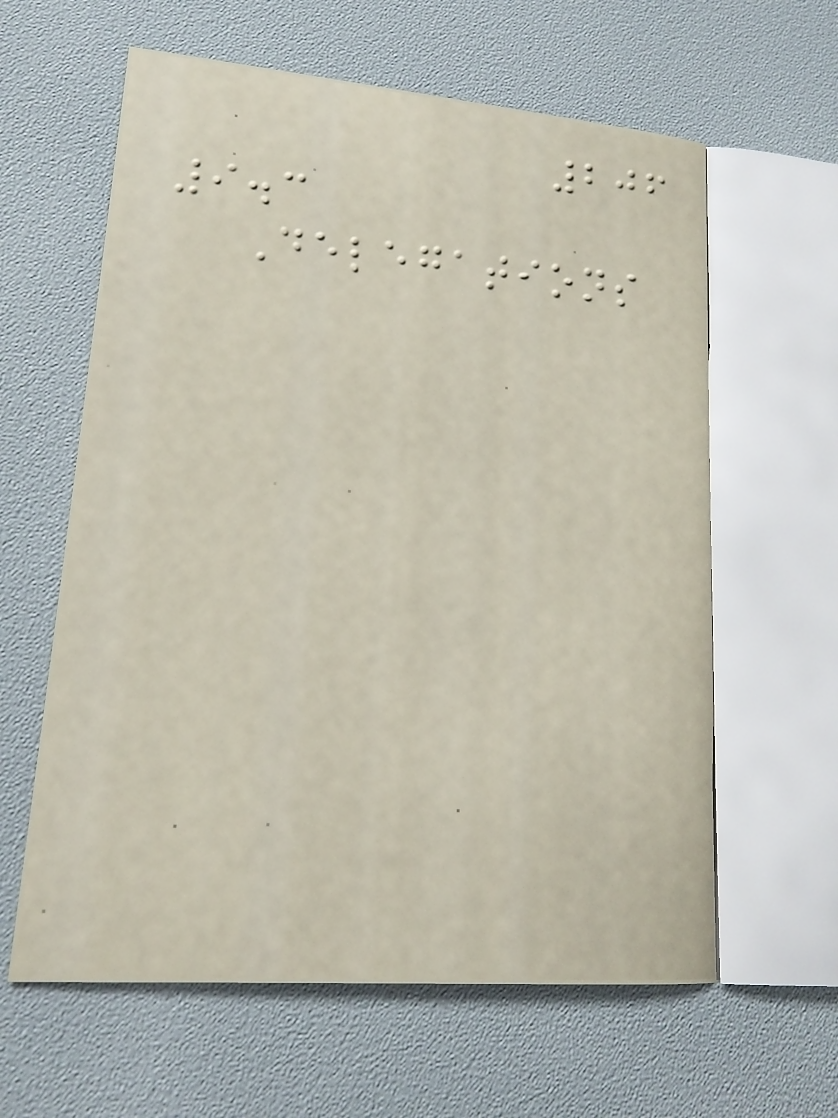206
9.3
Delegations
